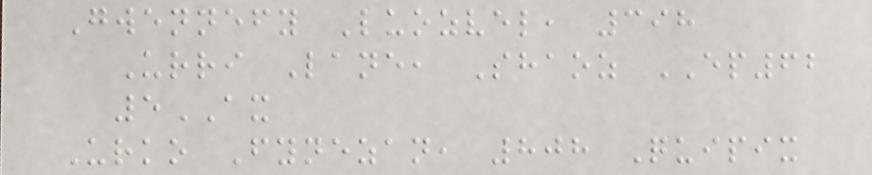Gwennefy Luozvel, 398
Urri Lane, Shaoz EP62
5AX
Urko Fynezan, 808 Quipix
